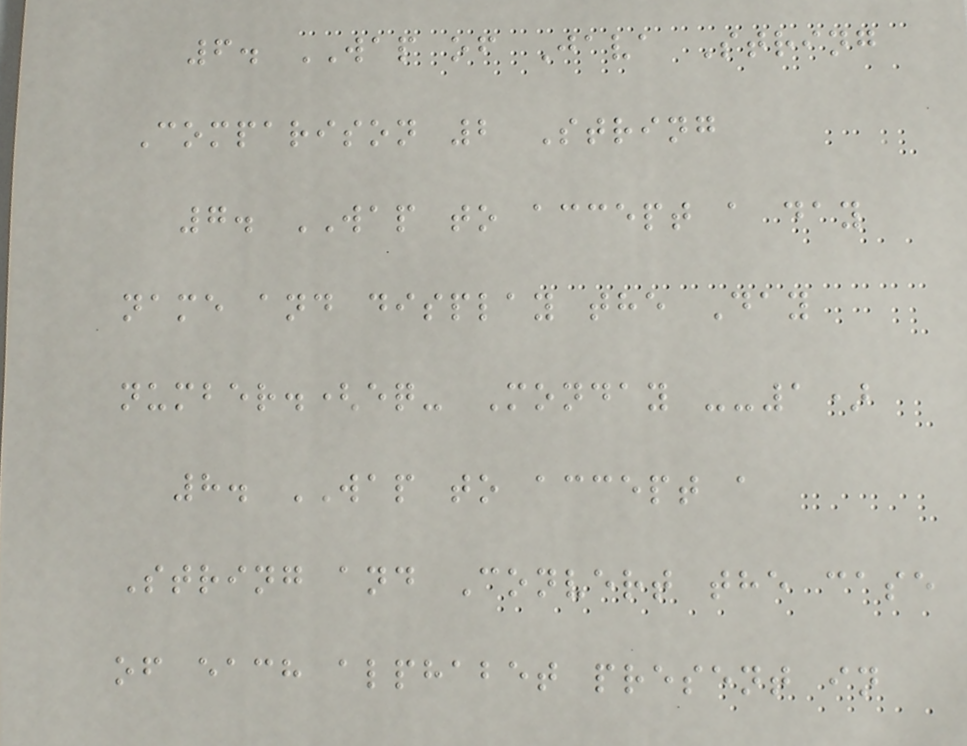6. WAP of Java String
Comparison 2 String
7. WAP to accept a day
name and display the Day
number.(eq- Monday --1)
8. WAP to accept a
String and Convert the case
of each alphabet present in
